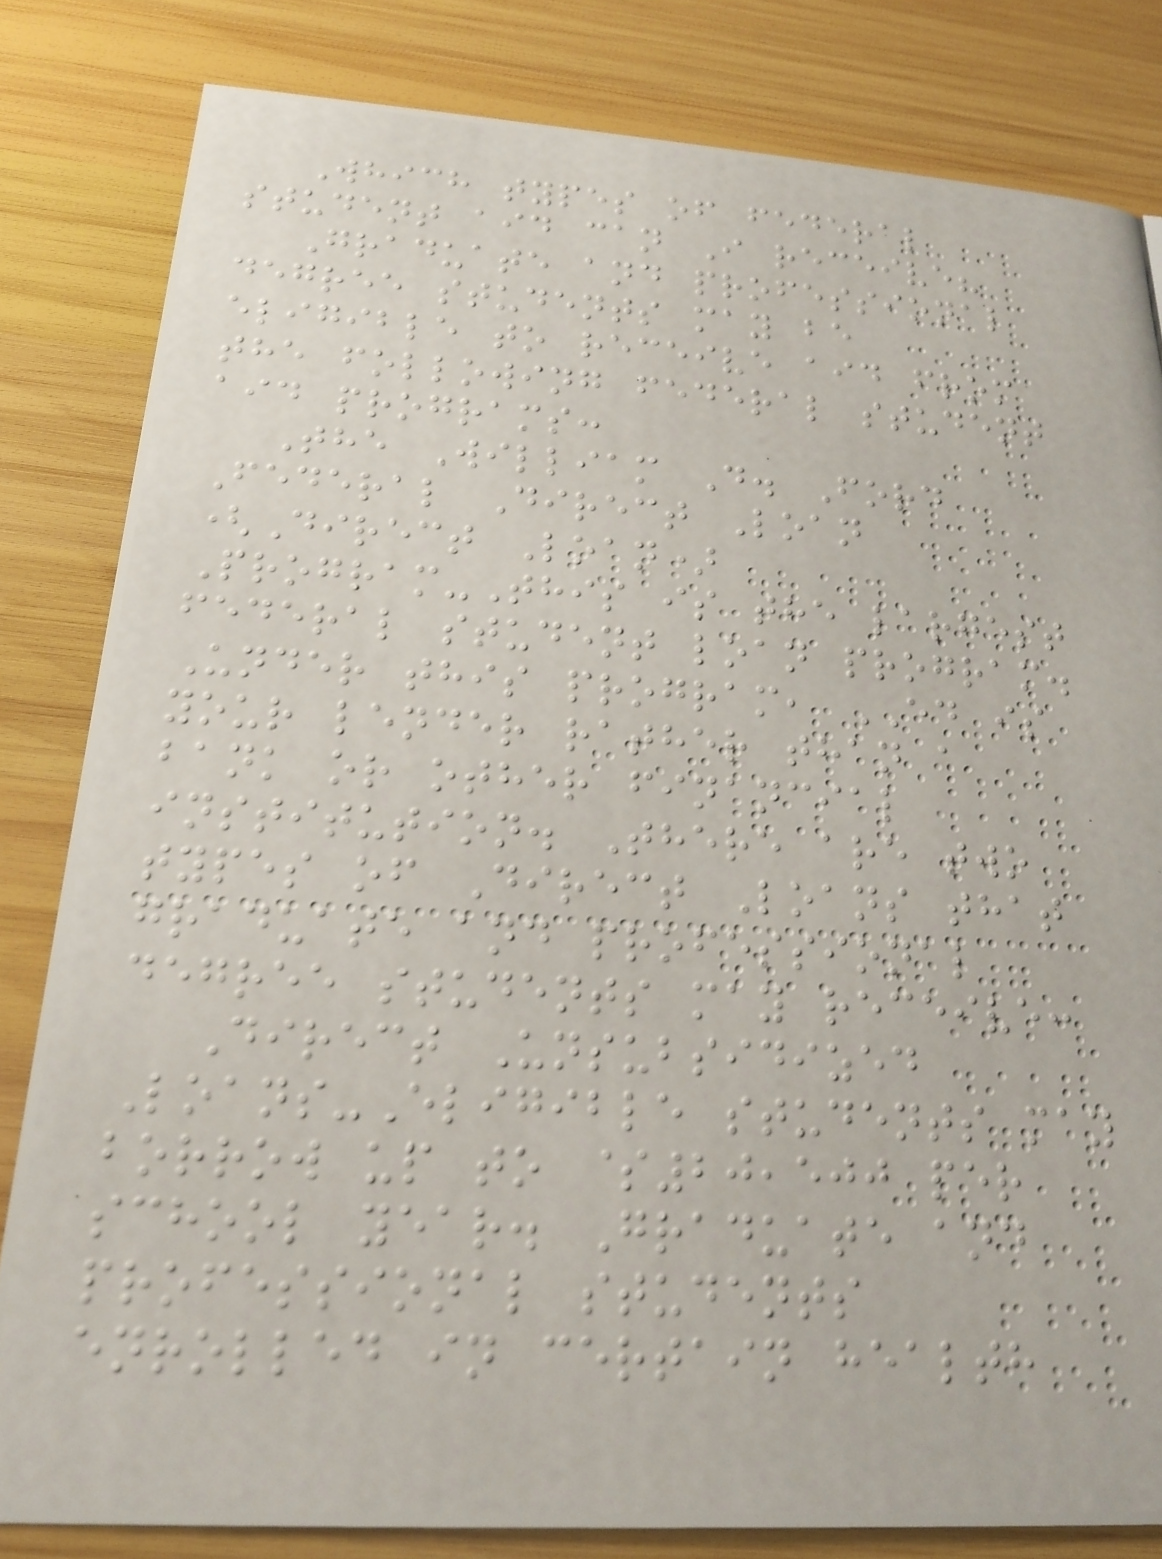Which types of federal
student aid can I receive?
Graduate and professional
degree students may be
eligible to receive aid from
the following federal student
aid programs:
The William D. Ford
Federal Direct Loan
(Direct Loan)
Program-This is the largest
federal student loan program.
Under this program, ED is
your lender rather than a
bank or other financial
institution. There are two
types of Direct Loans that
graduate and professional
degree students may receive:
Direct Unsubsidized
Loans-Eligible students may
borrow up to $20,500 per
school year. Graduate and
professional students
enrolled in certain health
